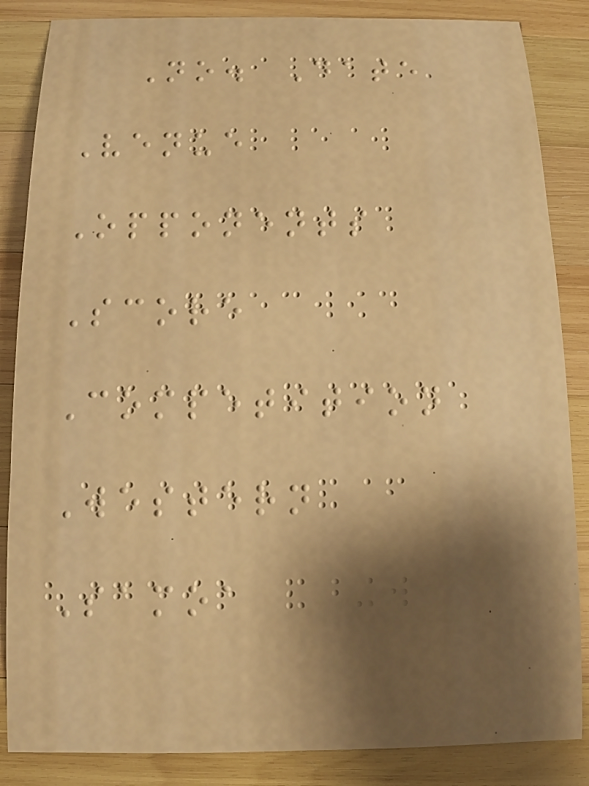No. Date
Venue
Opponents
Score
Competition
Western
Samoa
